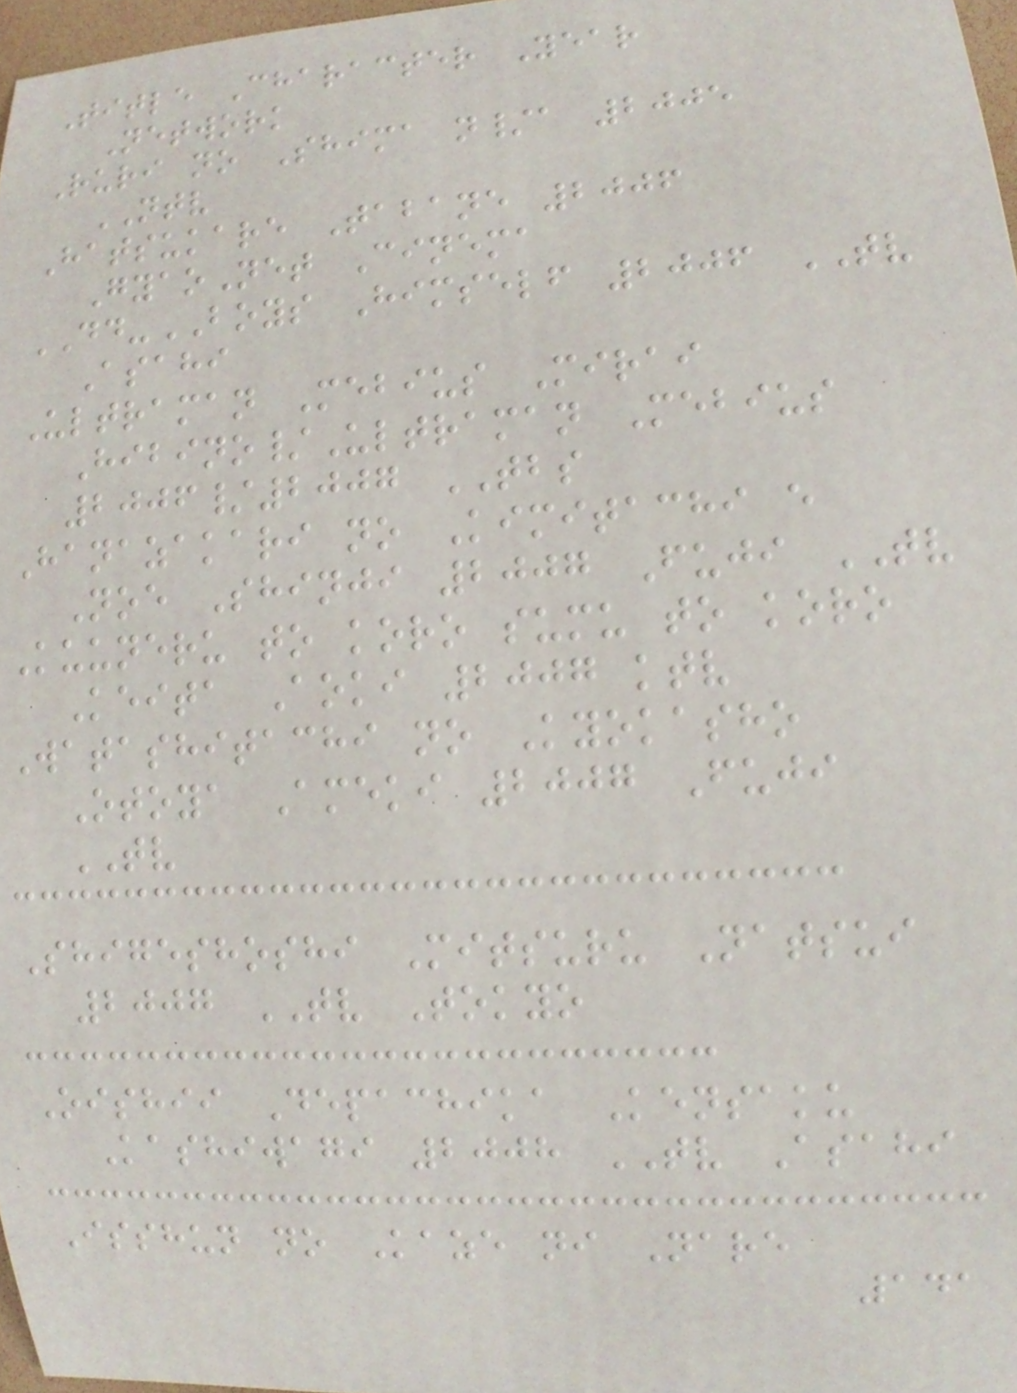Title Character Year
Network
Ruri no Shima n/a 2005
NTV
Hatsukare Tabane 2006
GyaoNet Cinema
DD-BOYS Himself 2006 TV
Asahi
Ultraman Mebius Mirai
Hibino/Ultraman Mebius
2006/2007 TBS
Hanazakari no Kimitachi e
Noe Shinji 2007 Fuji TV
Kuuneru to koro sumu to koro
Keita Aoki 2007 ktv
Watashitachi no Kyokasho
Otoya Ameki 2007 Fuji
TV
Shigeshoshi Mitsuru Natsui
2007 TV Tokyo
Oishii Depachika Kensaku
Kashiwagi 2008 TV Asahi
Isshun no Kaze ni Nare
141
